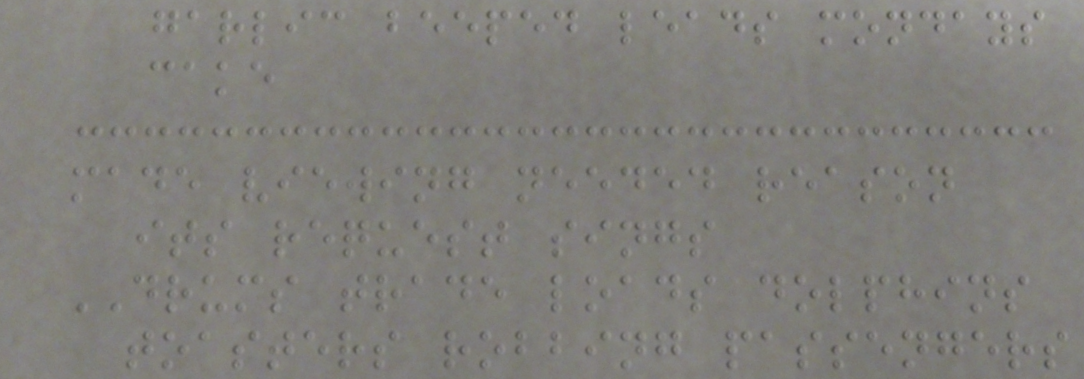garlic beeped leads mondays
cake
made viewing needed reason
its request sings
DRUMS trade loads dolphins
toasters robbing passengers
